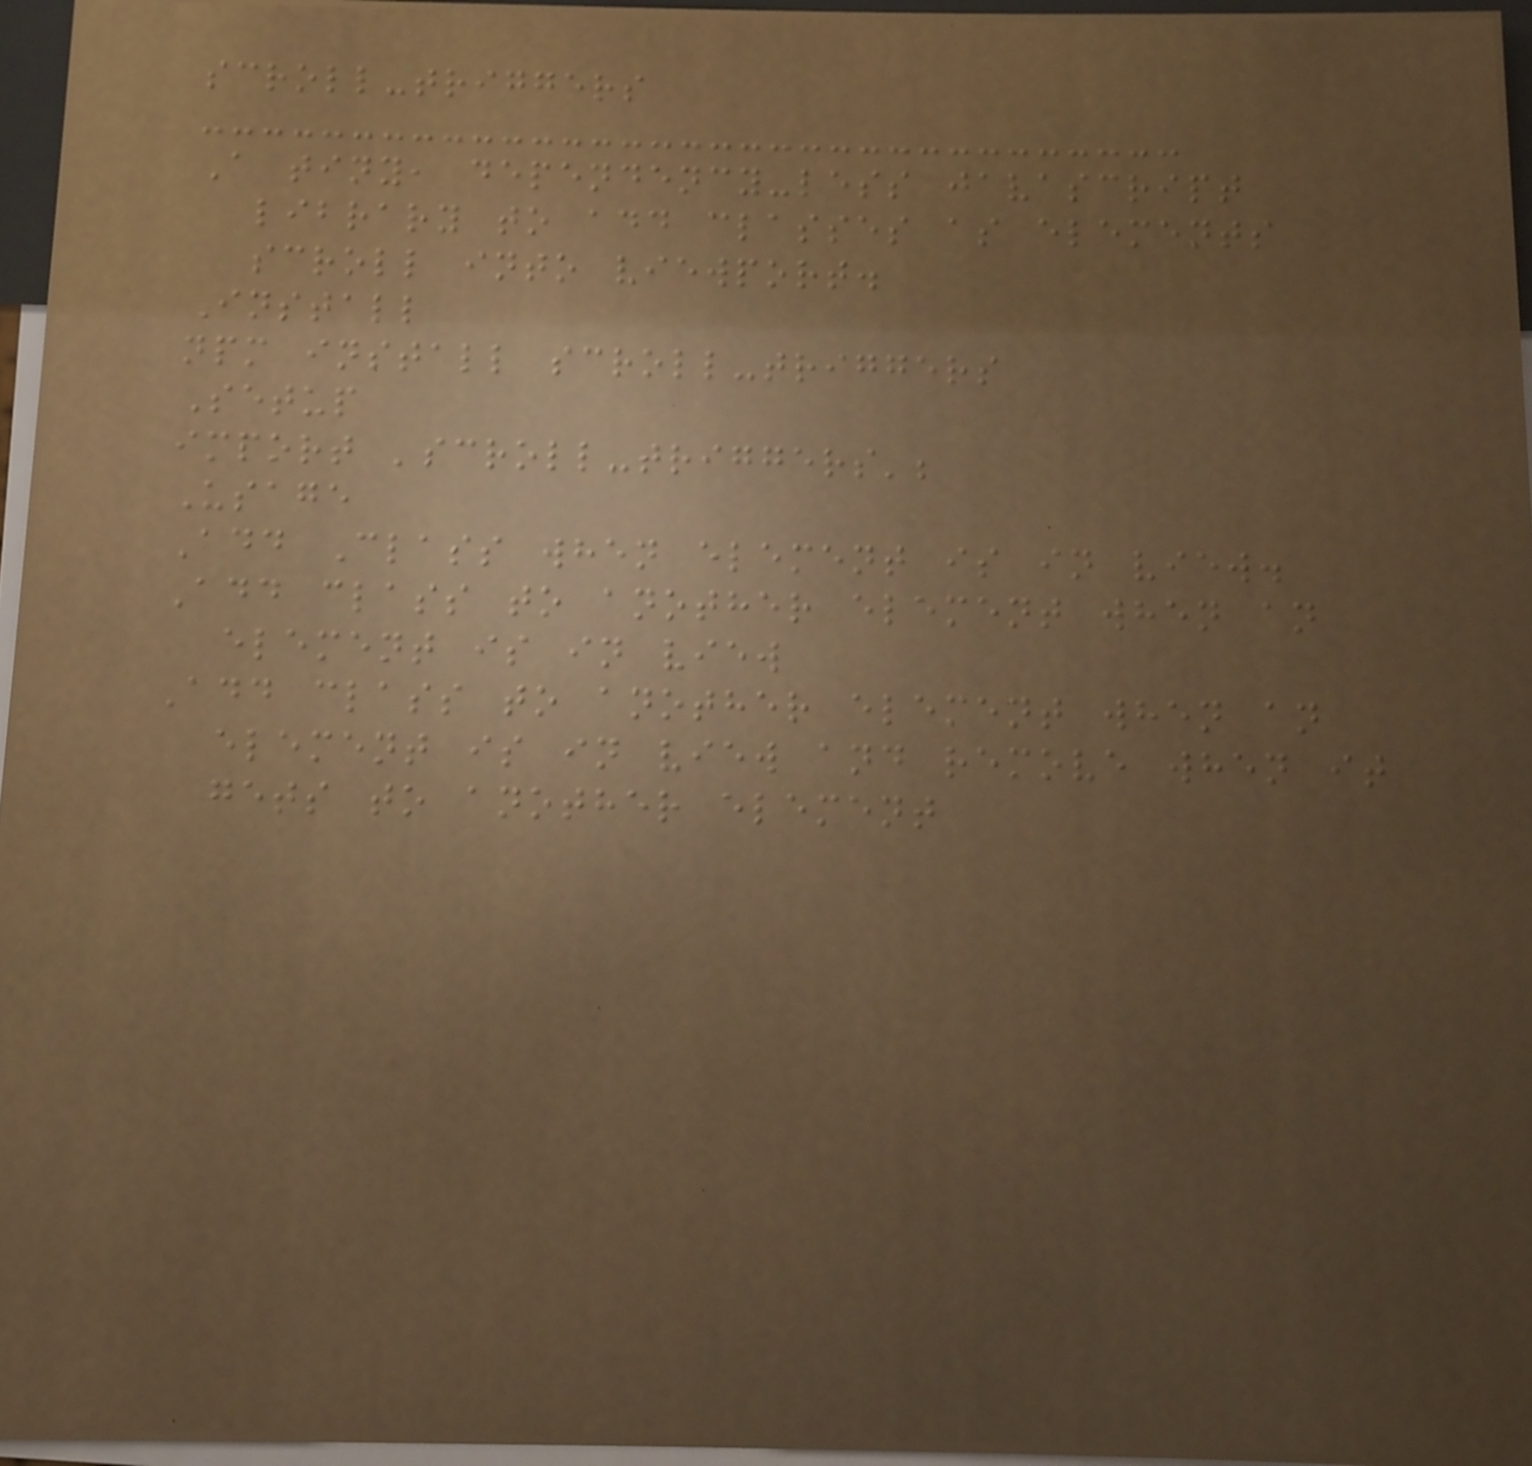scroll-triggers
A tiny, dependency-less javascript
library to add classes as elements
scroll into viewport.
Install
npm install scroll-triggers
Setup
import 'scroll-triggers';
Usage
Add Class when element is in view.
Add class to another element when an
element is in view
Add class to another element when an
element is in view and remove when it
gets to another element
